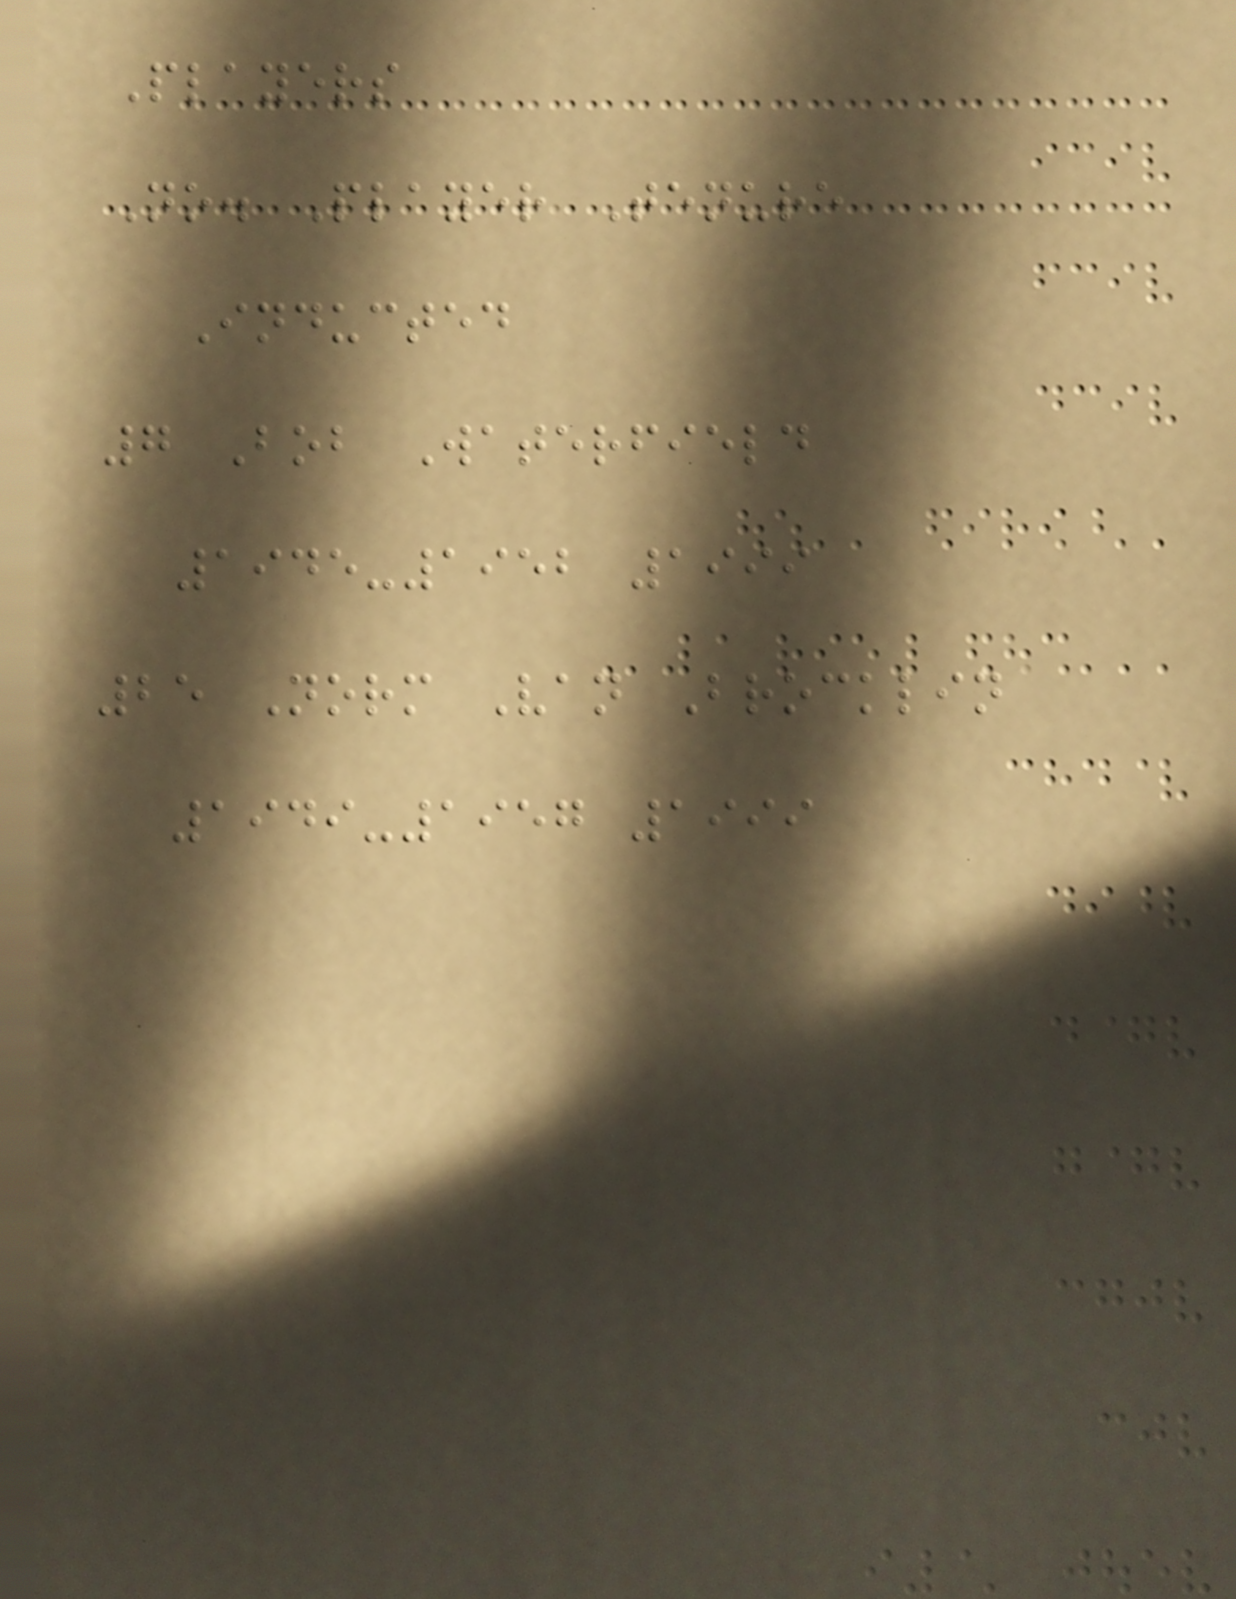Players
No. Player Tenure
Inducted
7 Bob Waterfield
1945-1952 1999
25 Norm Van Brocklin
1949-1957 1999
